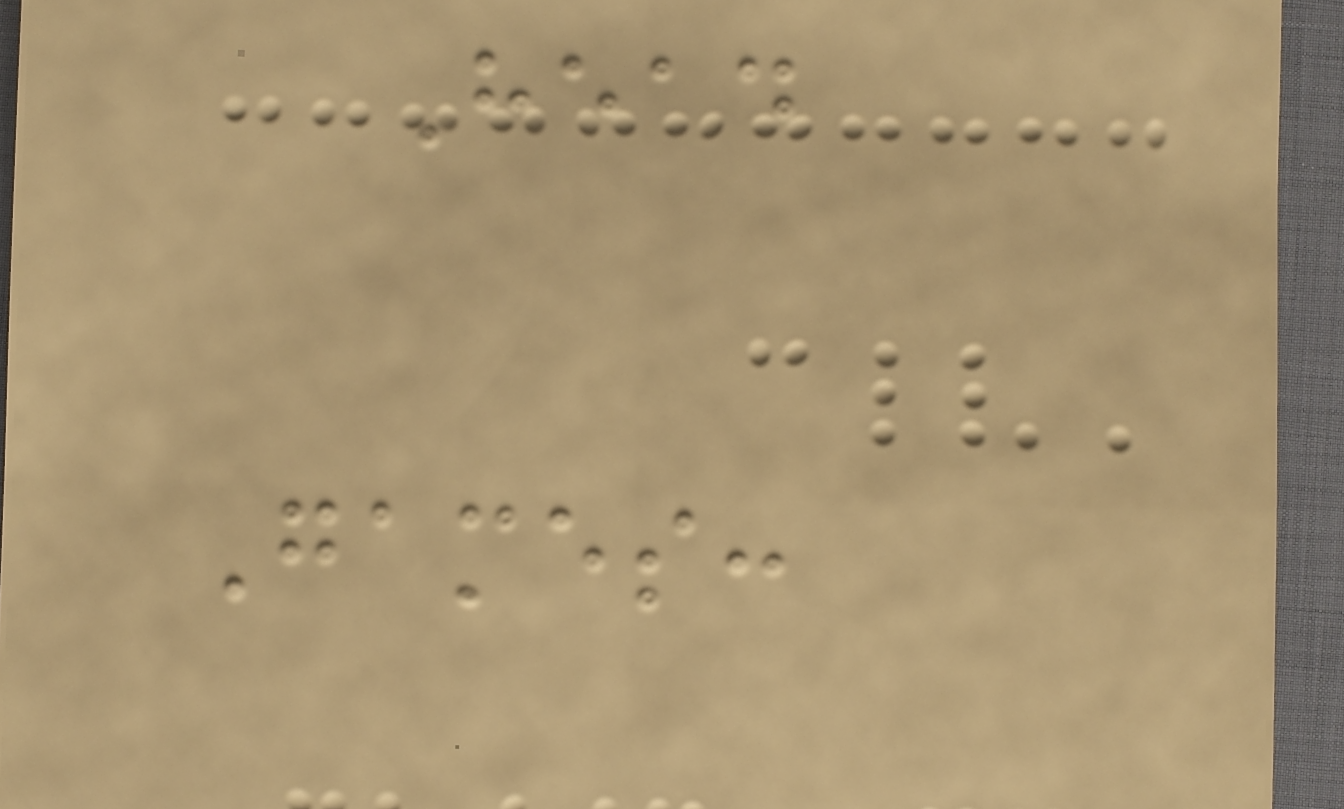Head
Games:
